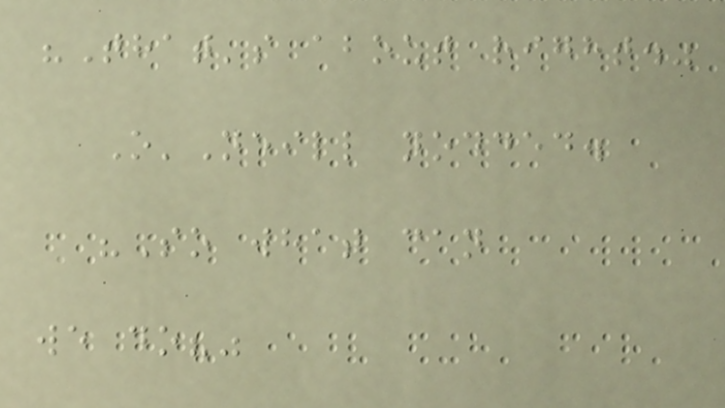"That's about right."
O'Neill nodded.
"So what can
we do?"
